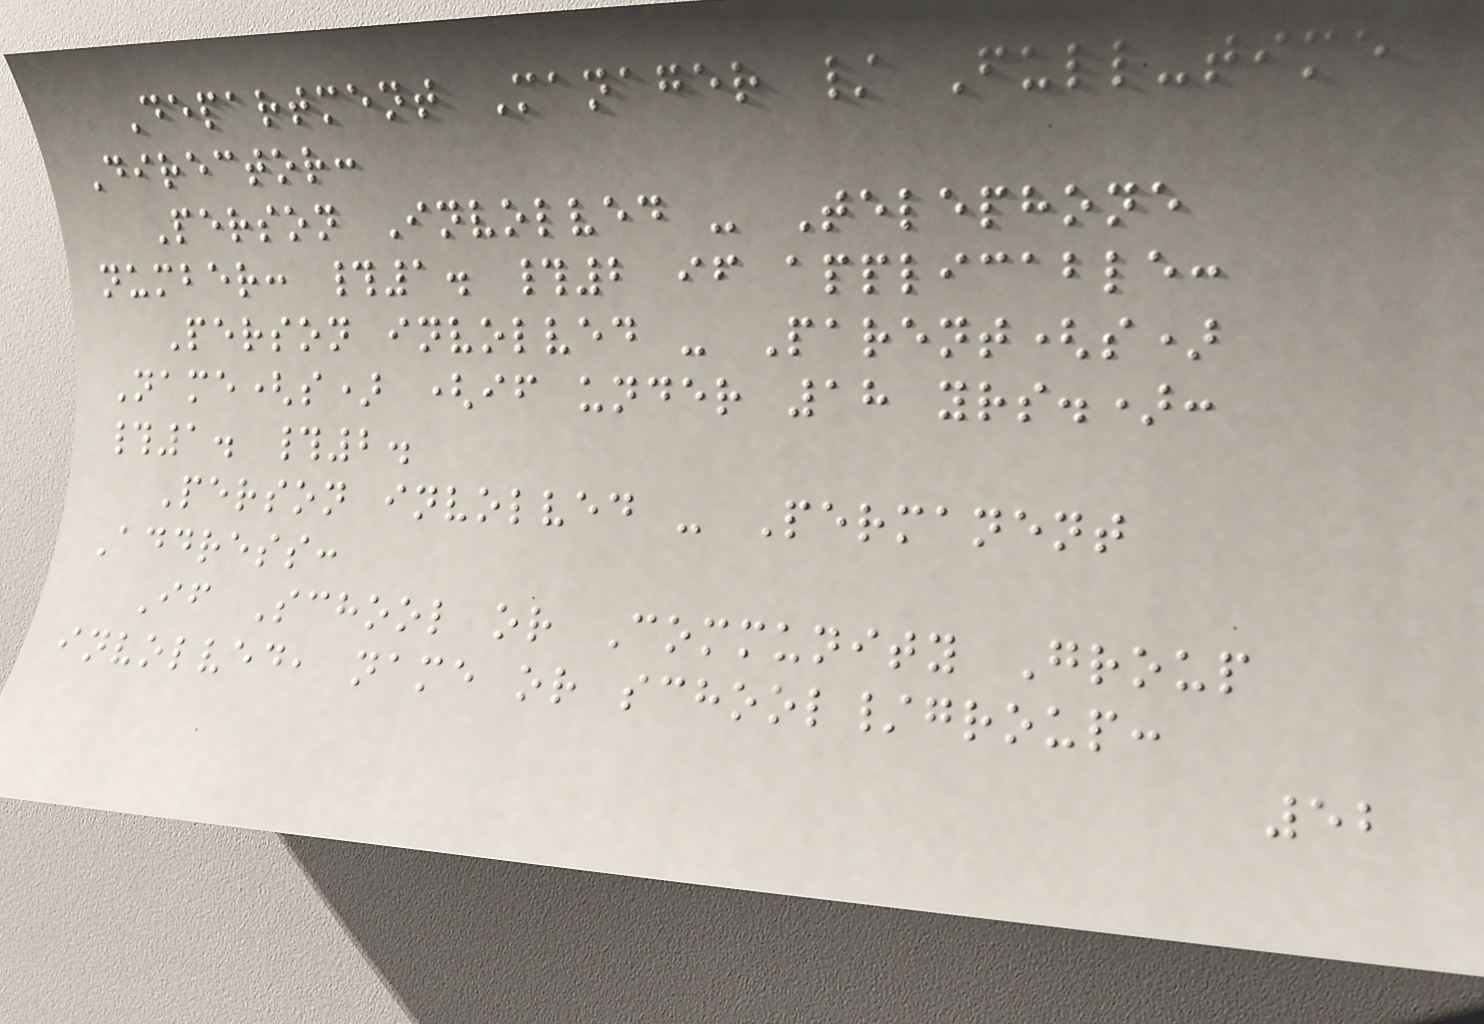Department Manager / Full-time
Director:
Person Involved - Telephone
number: #1. #2 if applicable:
Person involved - Parent(s)
Name(s) (if under 18 yrs.):
#1. #2.
Person involved - Permanent
Address:
If School or Community Group
involved, name or school/group:
52
